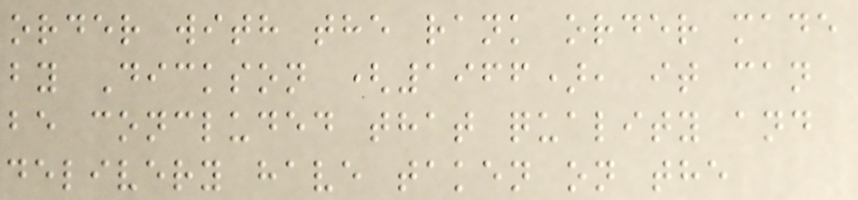order with the rank order made
by Dickson (1966), it can
be concluded that quality and
delivery have taken on the
